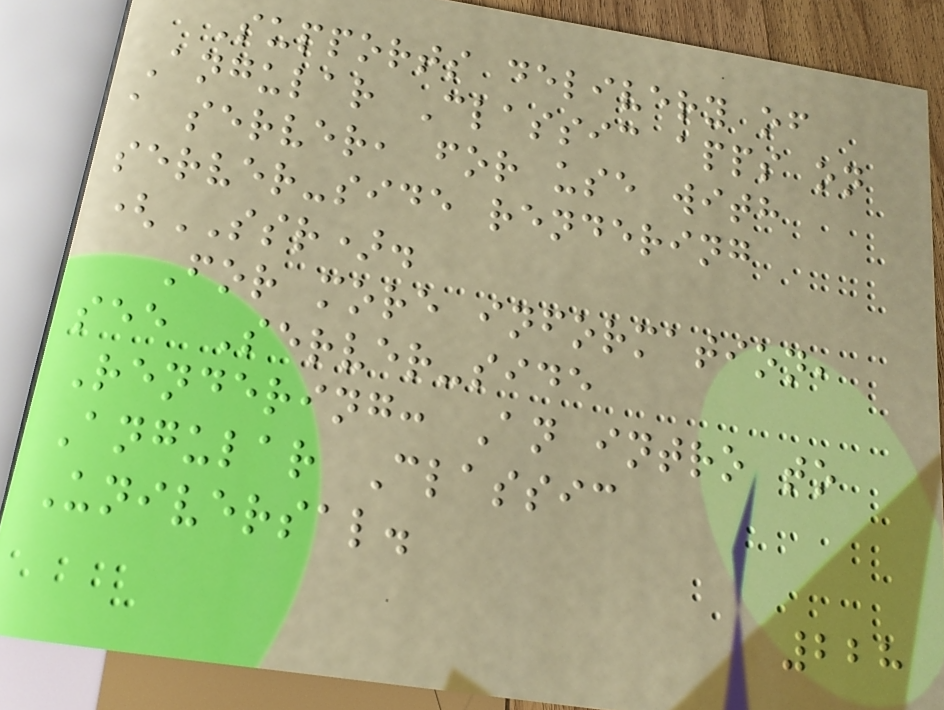Supports delivery of
Angular Classic apps on
a server, for use with
server-side rendering
(SSR).
For more information,
see Server-side
Rendering: An intro to
Angular Classic
Universal.
228
